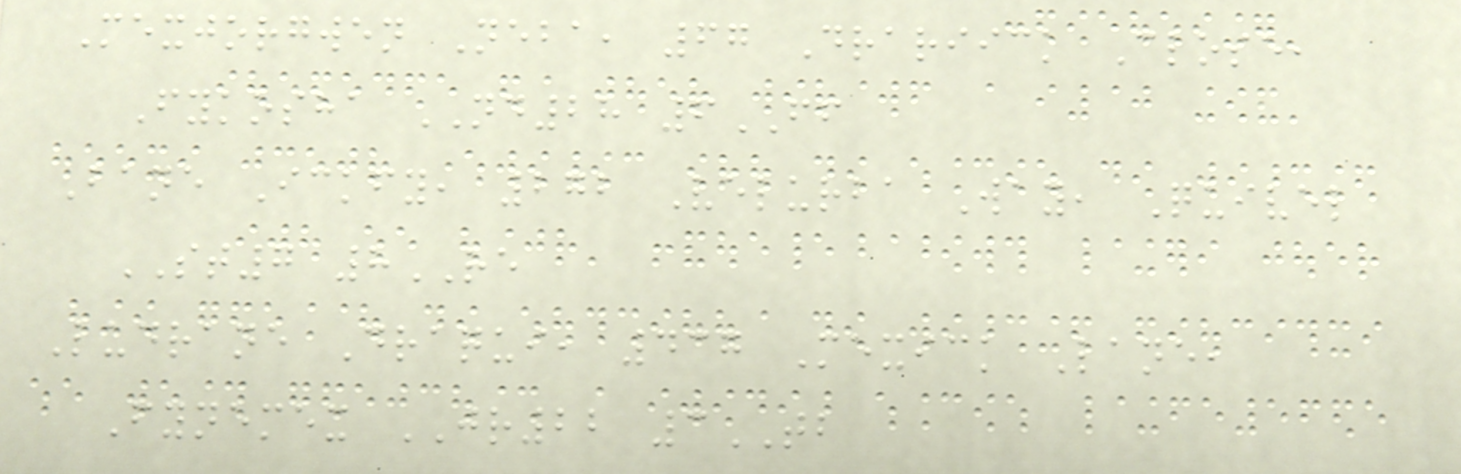Mexjorgwen Neba, 67 Drariick Close,
Fykosha ND28 6FF
Bane Ickfy, 272 Velurba Way, Quivel
ST7 8RE
Ludrane Draqui, 437 Mexick Lane,
Fynemex JR22 3TB
